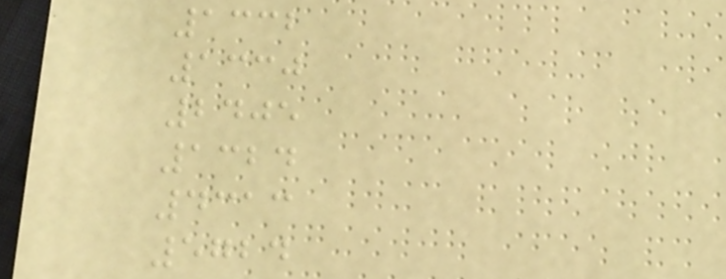1332
1330
2405
1324
4313
5724
